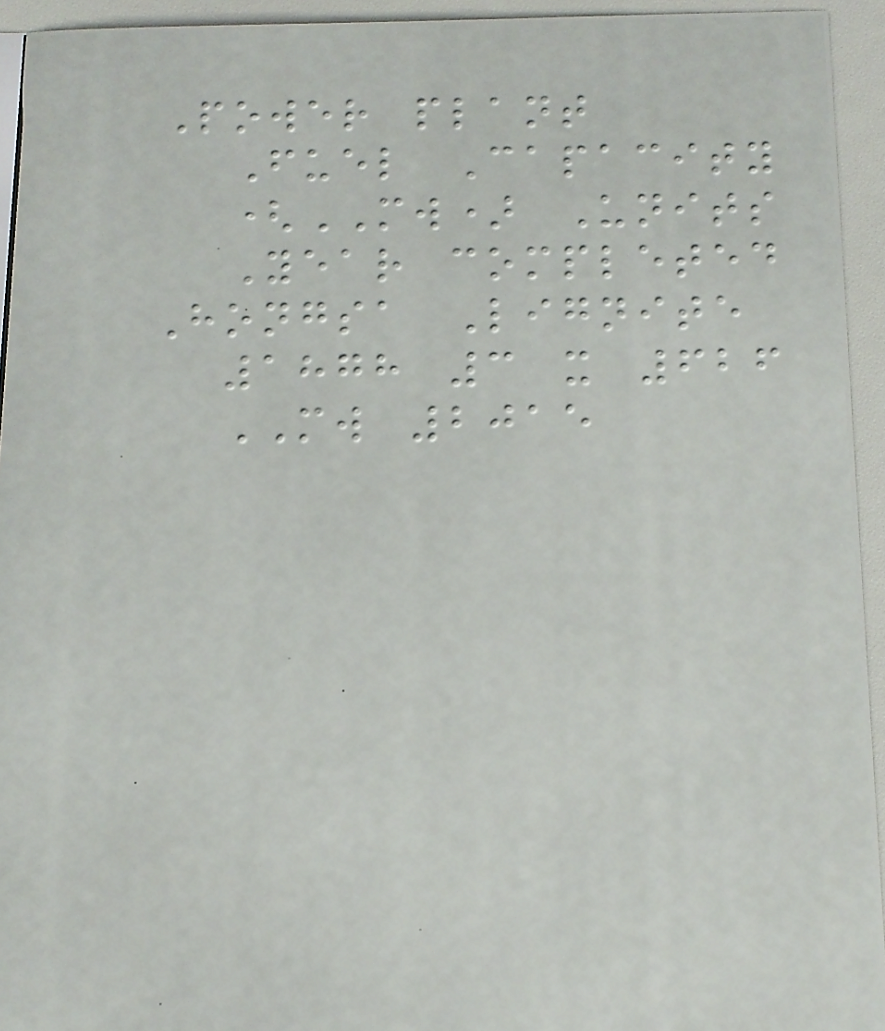Power plant
Fuel Capacity
(MW) Units
Year completed
Hongsa Lignite
1878 3 x 626
MW 2015
